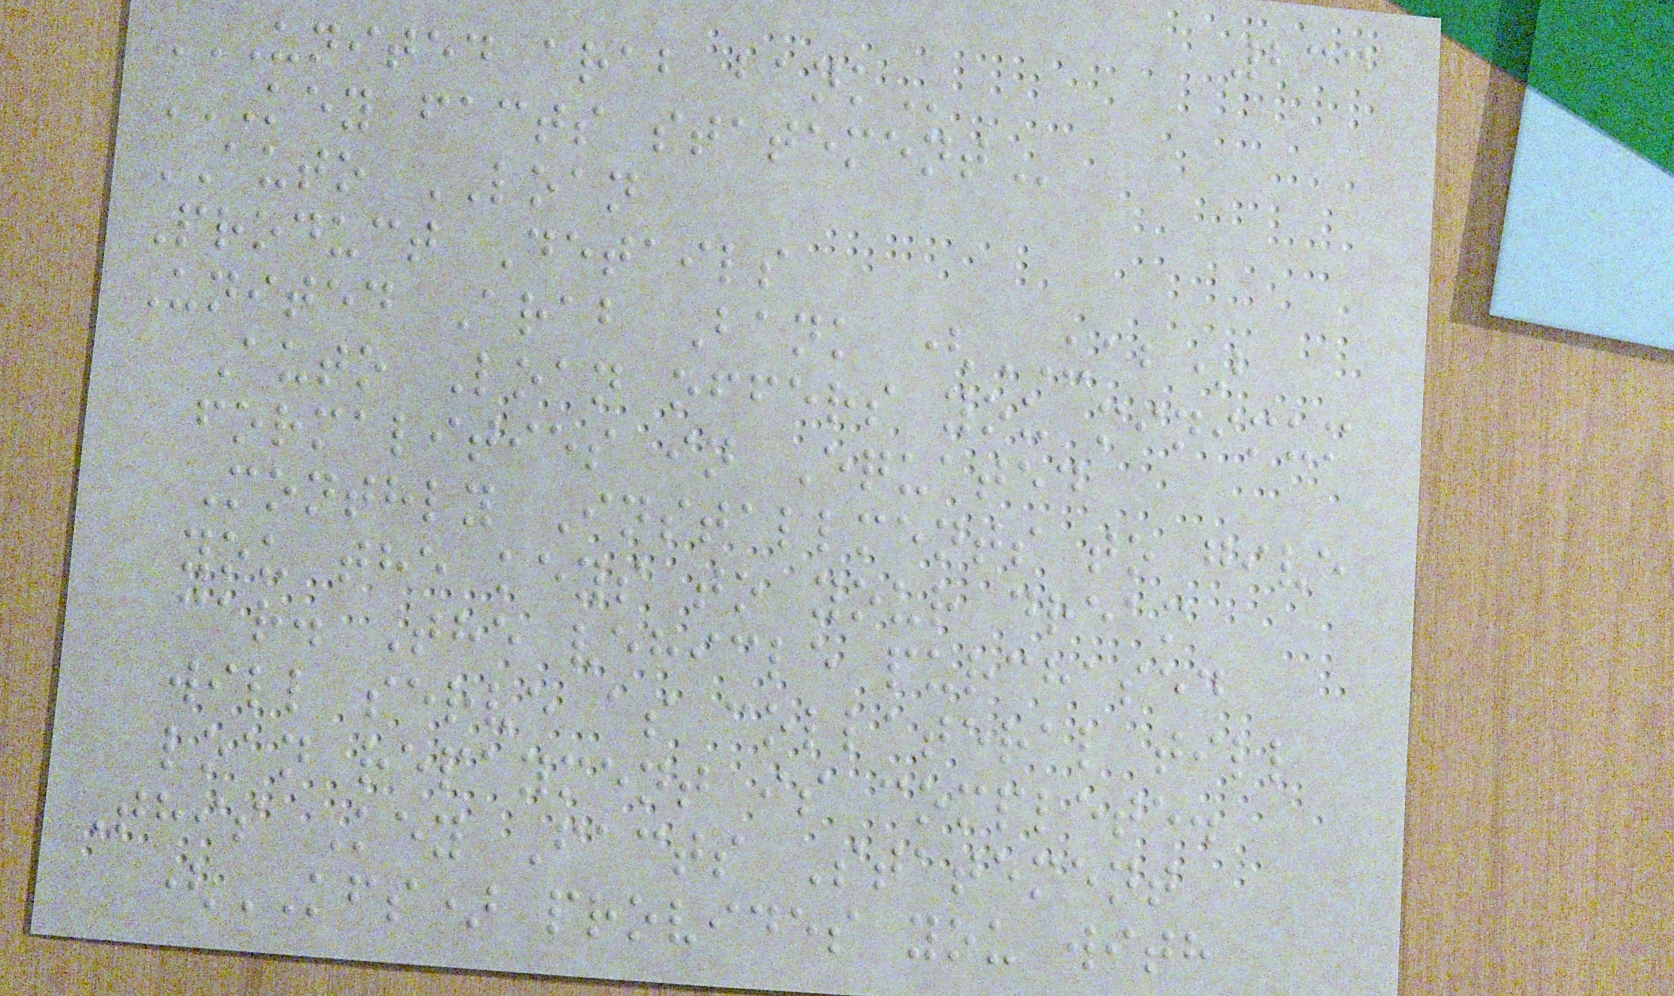233
UNITED ARAB BANK
KEY FACTS STATEMENT
AUTO LOAN
Product Details
United Arab Bank (UAB)
Auto Loan offers you minimum
formalities in Equated
Monthly Installments to give
you the keys to your dream
car. The vehicle purchased
will serve as collateral till
loan repayment is complete.
This Key Facts Statement
(KFS) provides you with
